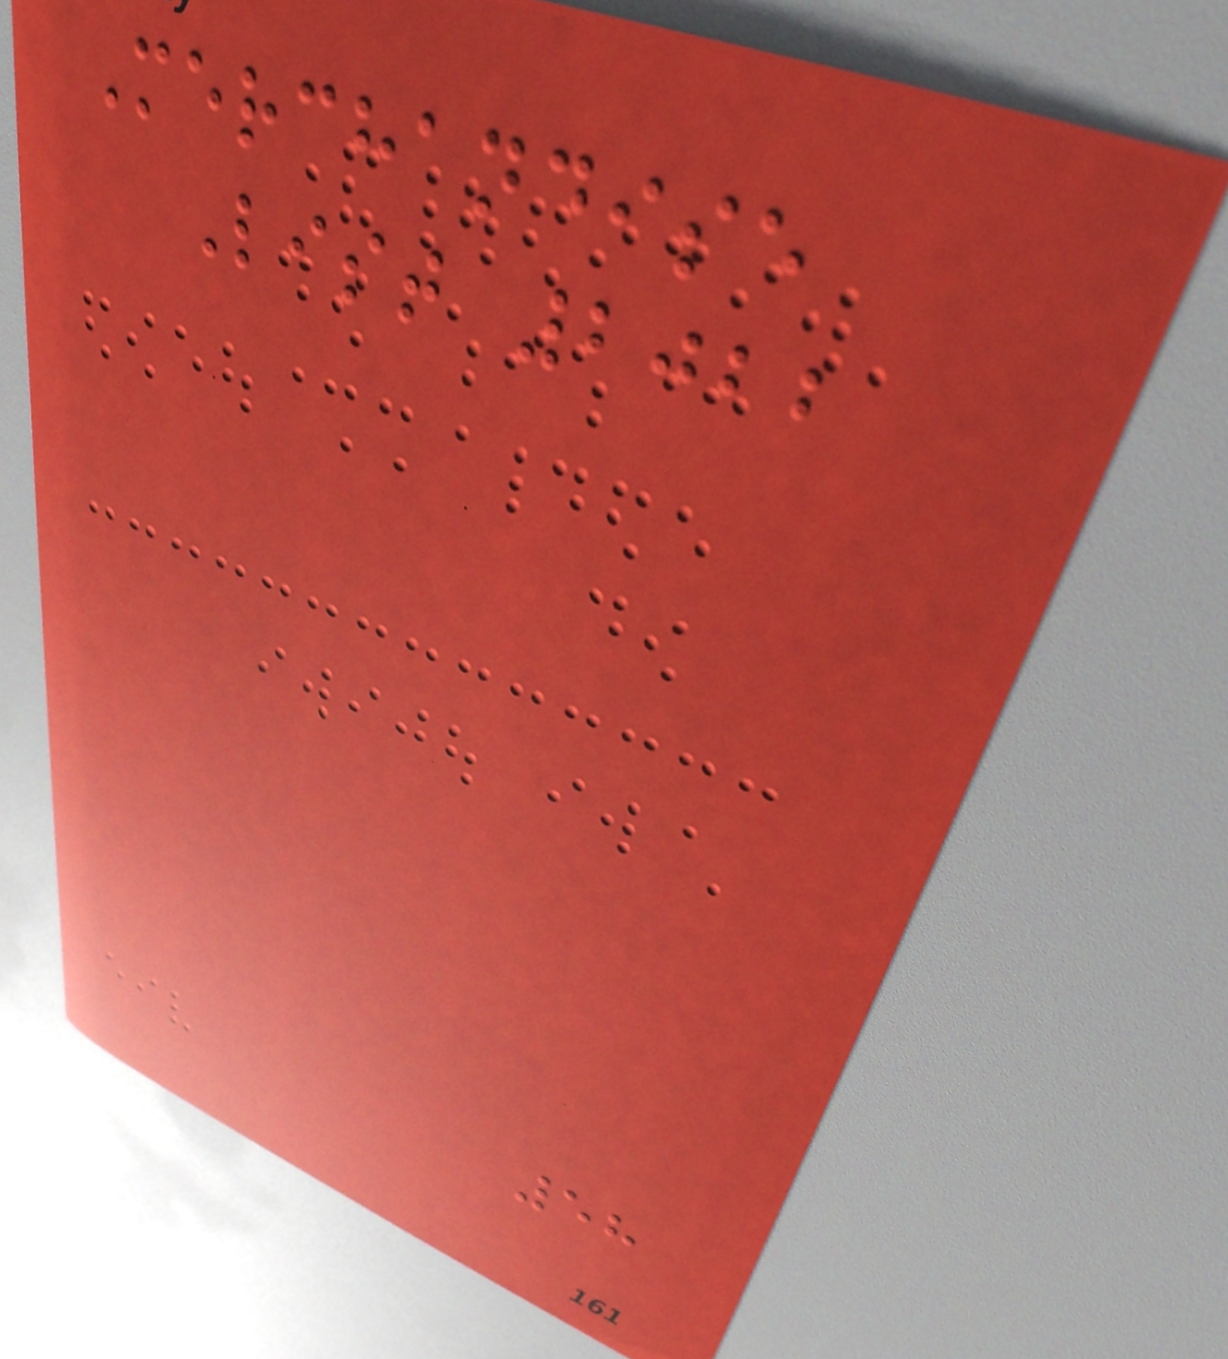Merchandise
List 2022
58
